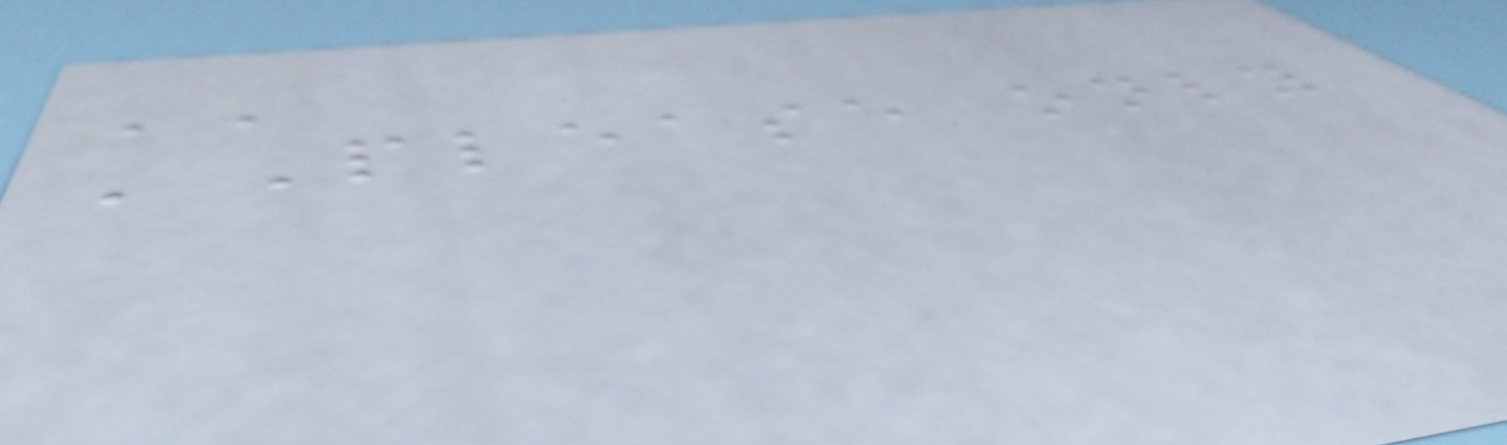''
'Please only
